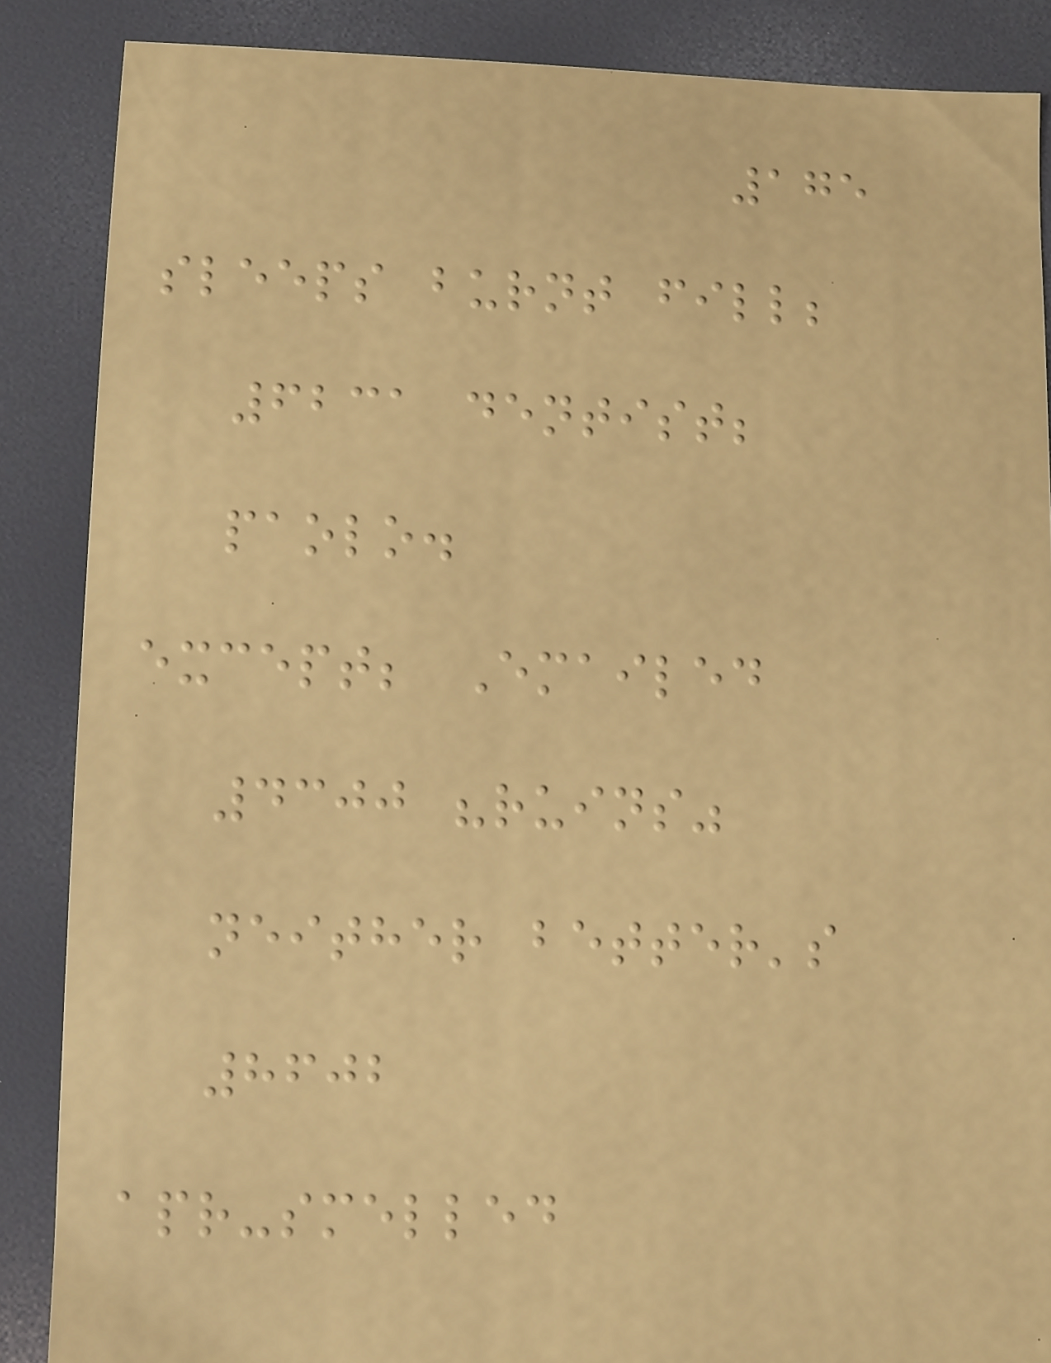175
sleeps burnt fill;
6231 dentist;
paolo.
except; Emailed
4300 "ruins"
neither better's
8602
apr-smelled
